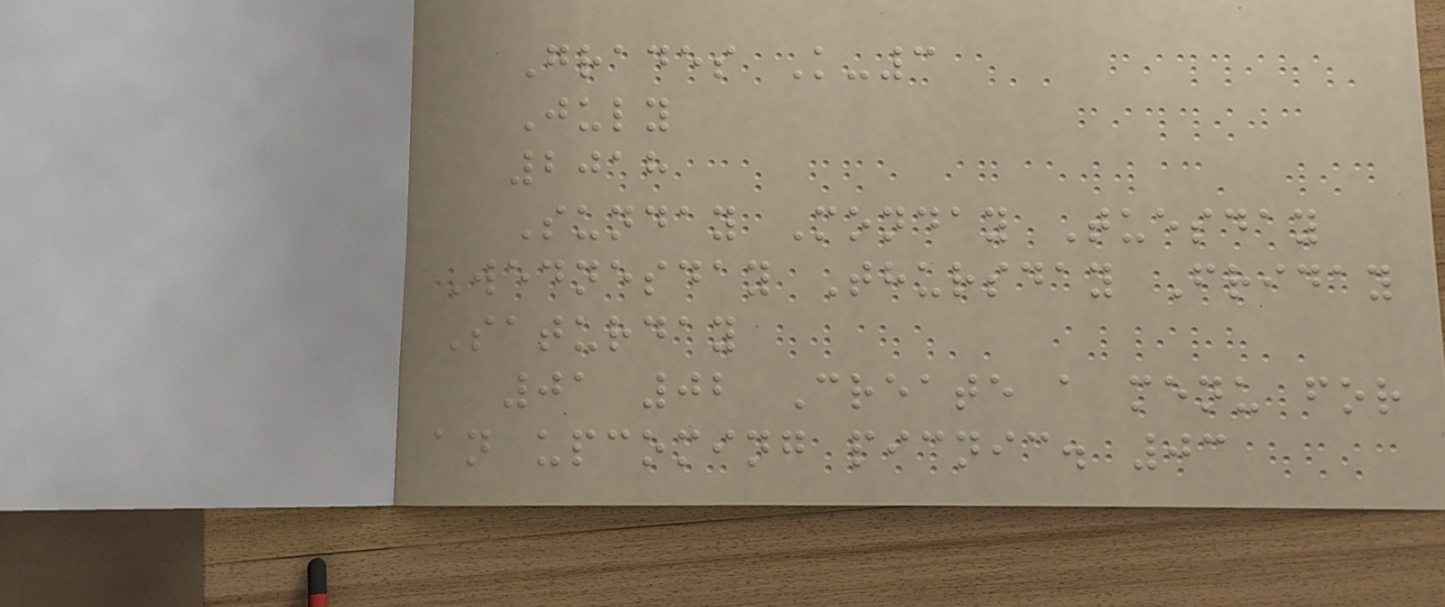Grades K-3
July
2018
Sunday Monday Tuesday
Wednesday Thursday Friday
Saturday
01 02 Create a menu for
an upcoming picnic. 03
